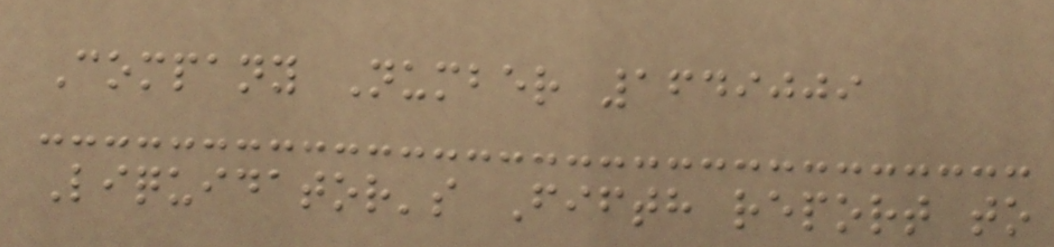Company Number 1649009
Liquidator's Fifth report to
